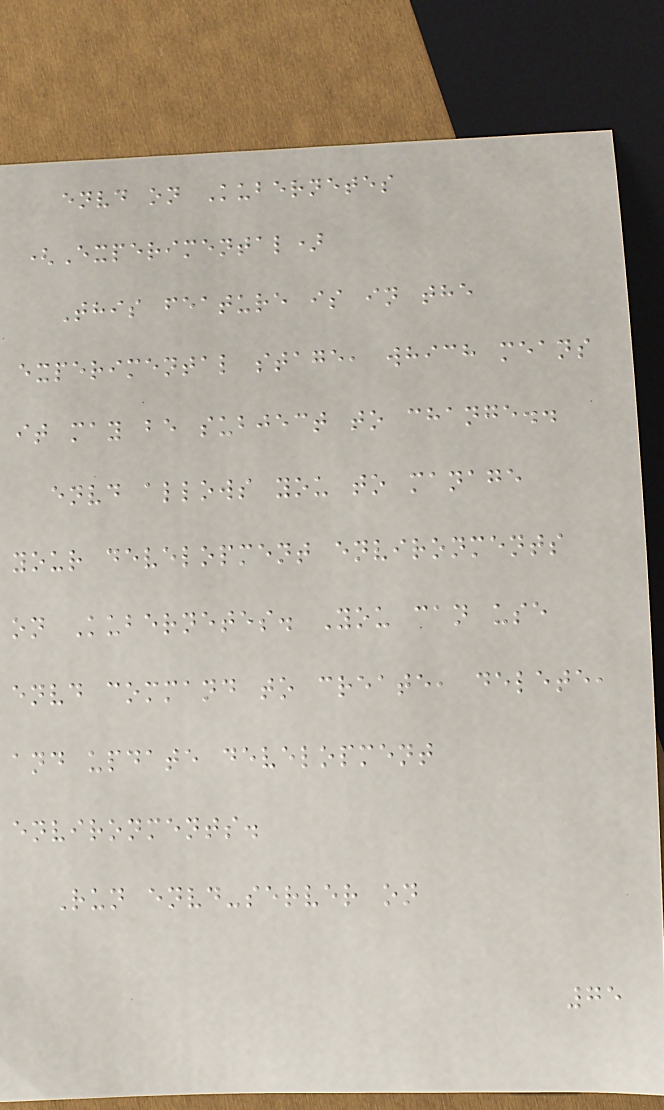envd on Kubernetes
(Experimental)
This feature is in the
experimental stage, which means
it may be subject to change..
envd allows you to manage
your development environments
on Kubernetes. You can use
envd command to create, delete,
and update development
environments.
Run envd-server on
75
